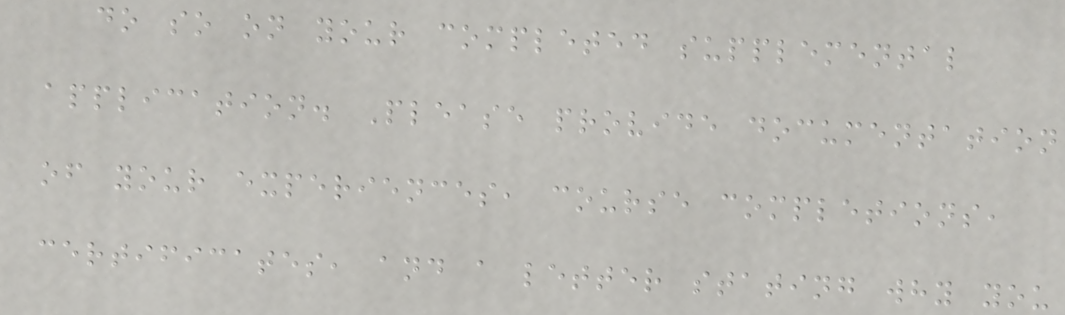do so on your completed supplemental
application. Please provide documentation
of your experiences, course completions,
certificates, and a letter stating why you
